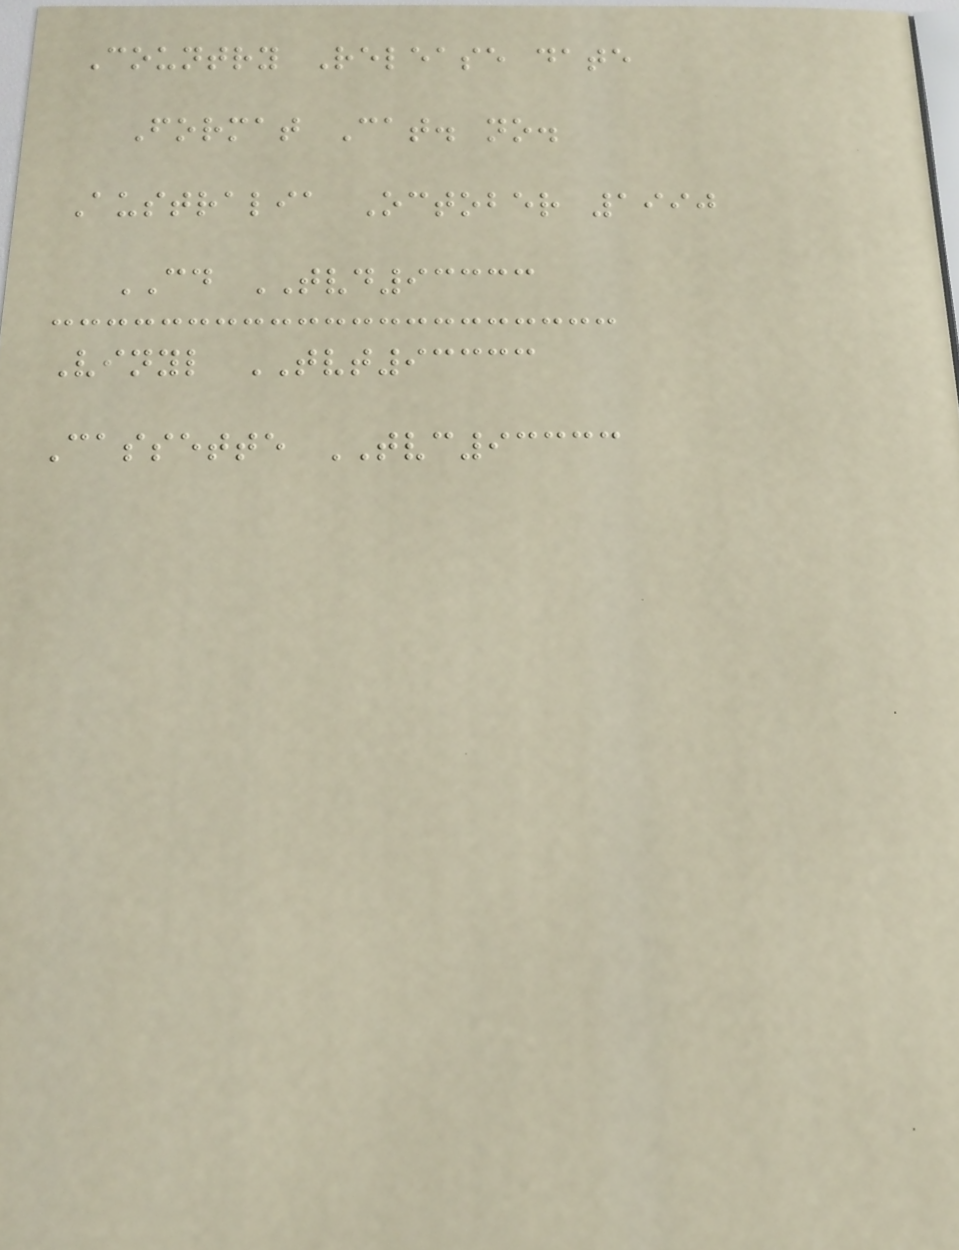Country Release date
Format Cat. no.
Australia October 1990
CD TVD93333
Vinyl TVT93333
Cassette TVC93333
